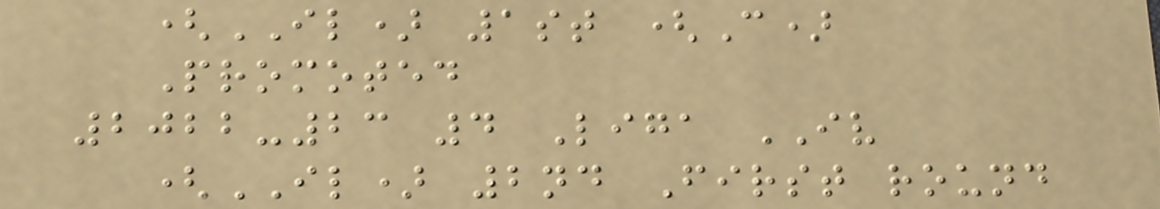(IL) 1st (C)
Promoted
2022-23 4 Liga IV
(IL) 2nd First round
